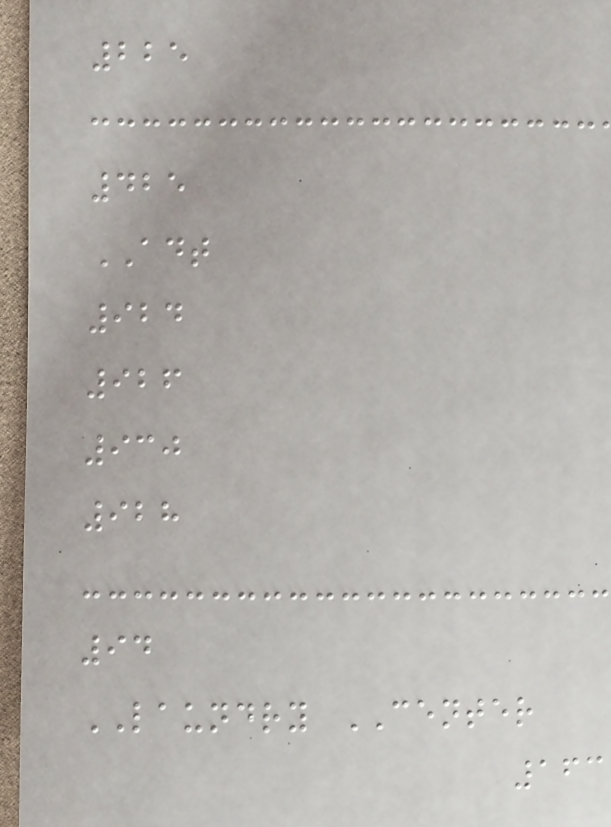225
425
ADT
924
926
930
928
94
LAUNDRY CENTER
163
